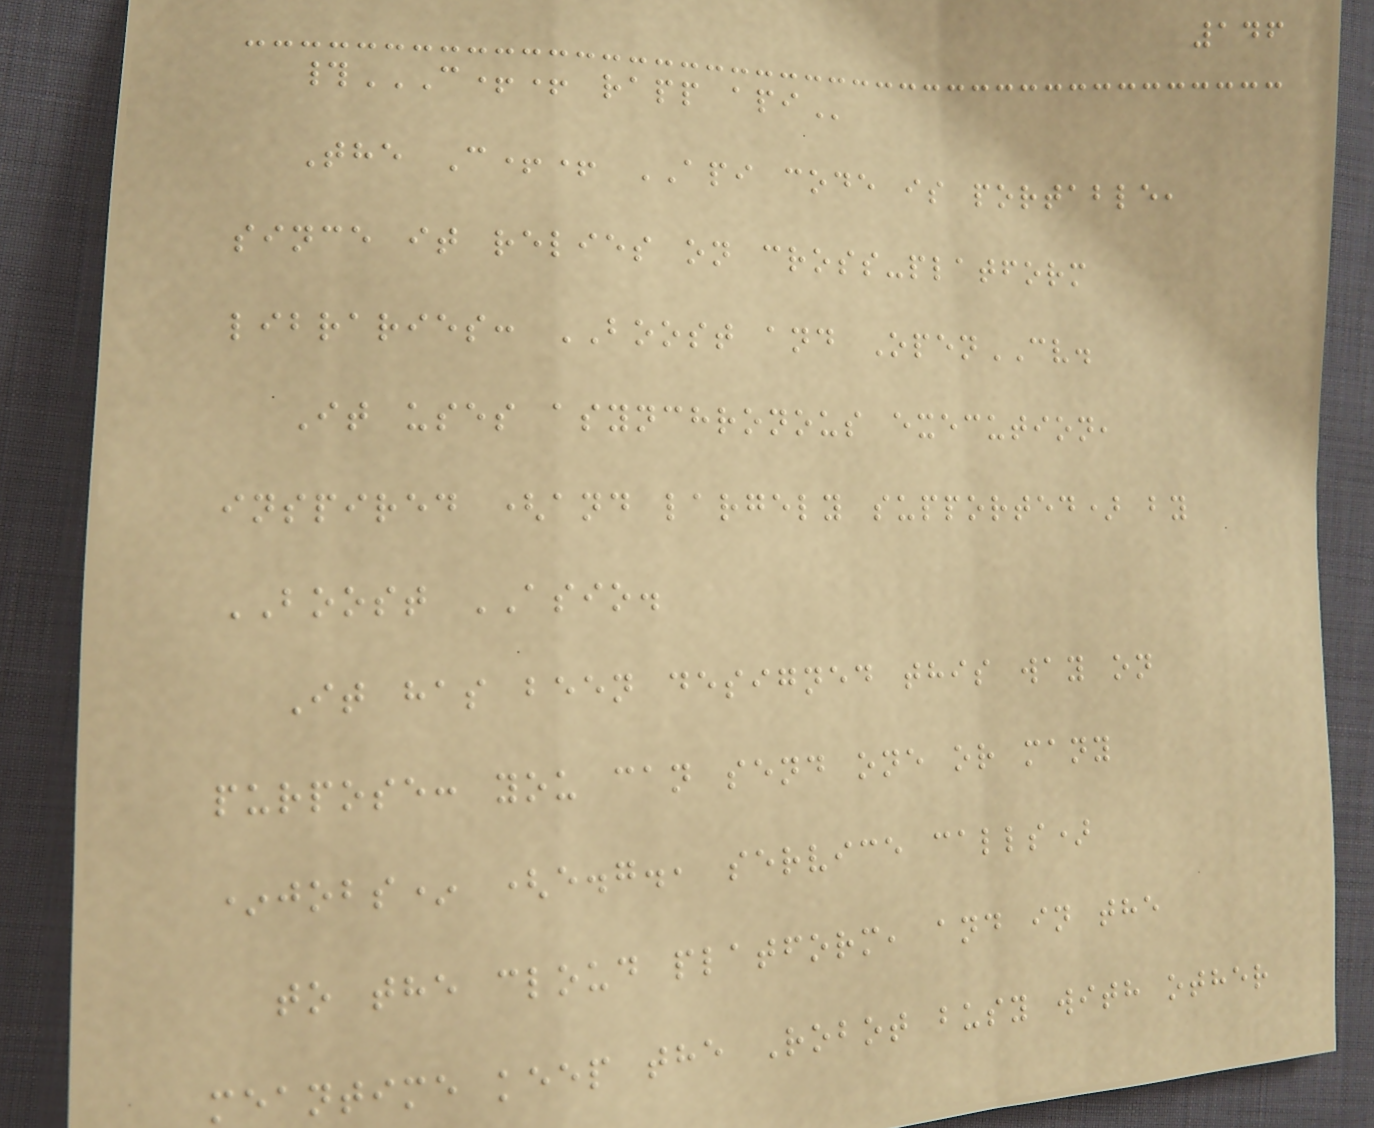146
#C++ RAPP API
The C++ API code is portable,
since it relies on cross-platform
libraries: BOOST and OpenCV.
It uses asynchronous execution,
inspired (and largely supported) by
BOOST ASIO.
It has been designed this way on
purpose: you can send one or many
*jobs* (e.g., service calls)
to the cloud platform, and in the
meantime keep the Robot busy with other
